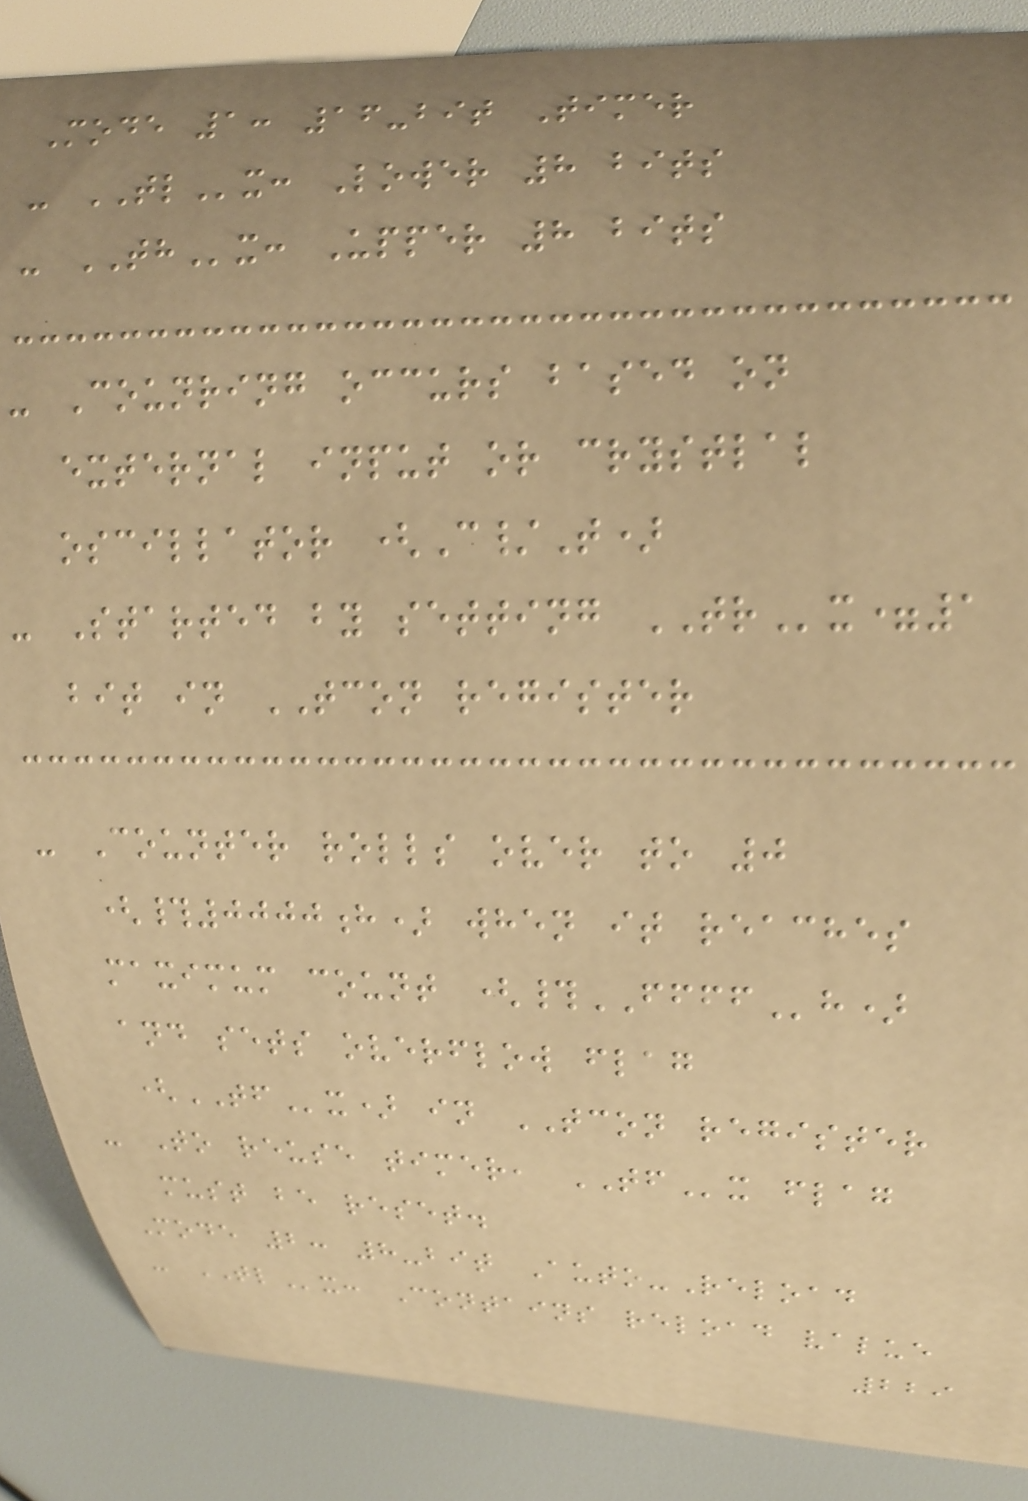Mode 1: 16-bit Timer
- TLx: Lower 8 bits
- THx: Upper 8 bits
- Counring occurs based on
external input or crystlal
oscillator (C/T)
- Started by setting TRx=1
bit in TCON register
- Counter rolls over to 0
(#0000h) when it reaches
maximum count (#FFFFh)
and sets overflow flag
(TFx) in TCON register
- To reuse timer, TFx flag
must be reset.
Mode 2: 8-bit Auto-Reload
- TLx: Contains reload value
229
